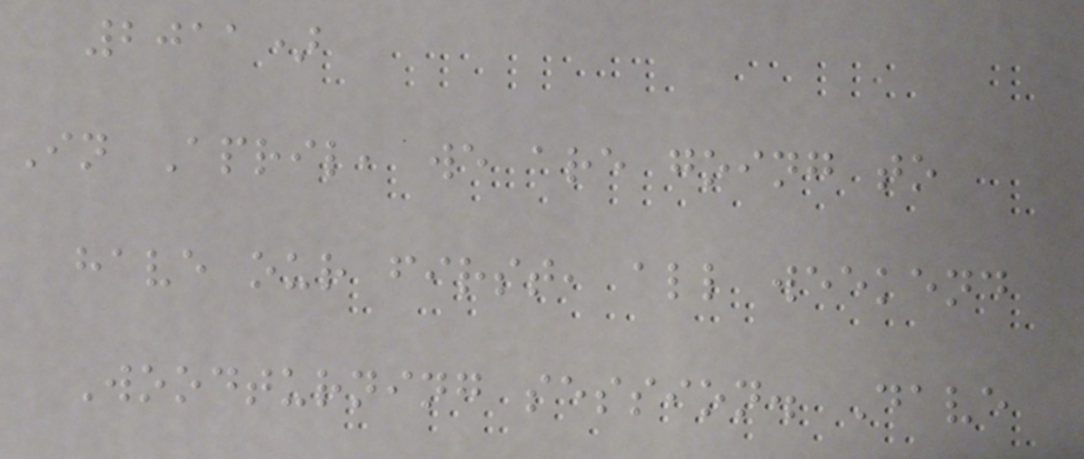2011)
In April, we are going to
have our first, all weekend
Woodturning session. Dave
